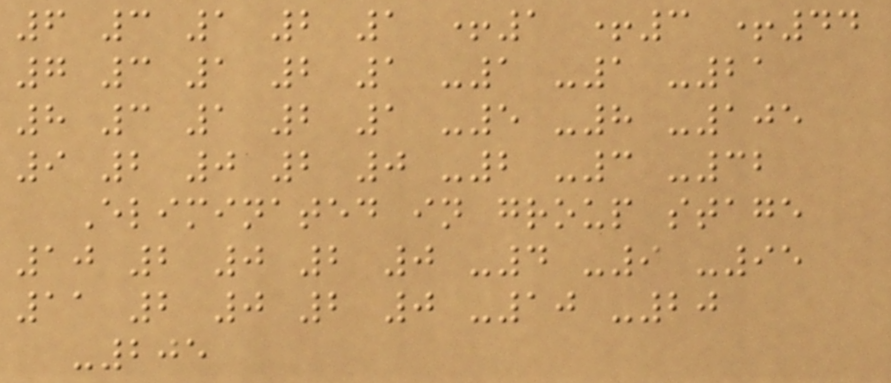6 3 1 2 1 +1 +3 +44
7 3 1 2 1 -1 -1 -21
8 3 1 2 1 -5 -8 -105
9 2 0 2 0 -2 -3 -32
Eliminated in group stage
10 2 0 2 0 -4 -9 -95
11 2 0 2 0 -10 -20
-205
